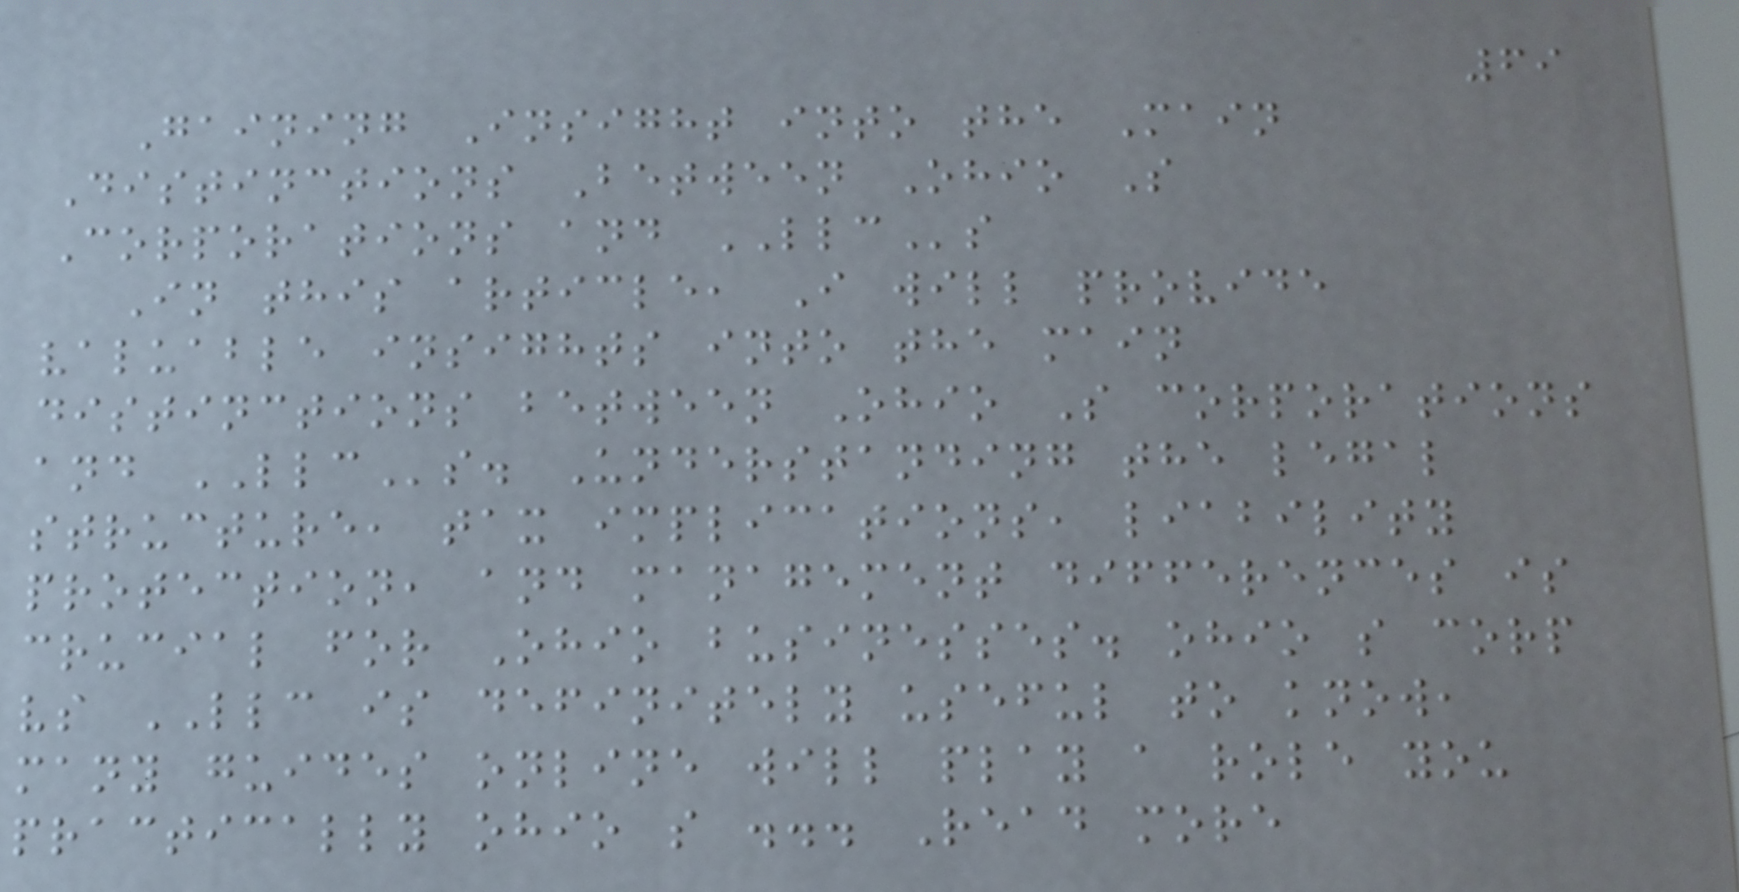69
Gaining Insight into the Main
Distinctions Between Ohio S
Corporations and LLCs
In this article, I will provide
valuable insights into the main
distinctions between Ohio S corporations
and LLCs. Understanding the legal
structure, tax implications, liability
protection, and management differences is
crucial for Ohio businesses. ohio s corp
vs LLC is definitely useful to know,
many guides online will play a role you
practically ohio s ... Read more
